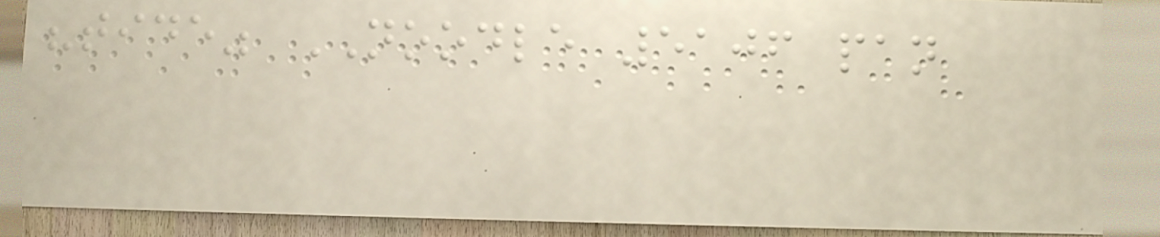"tide" NOODLE 5106 pan
